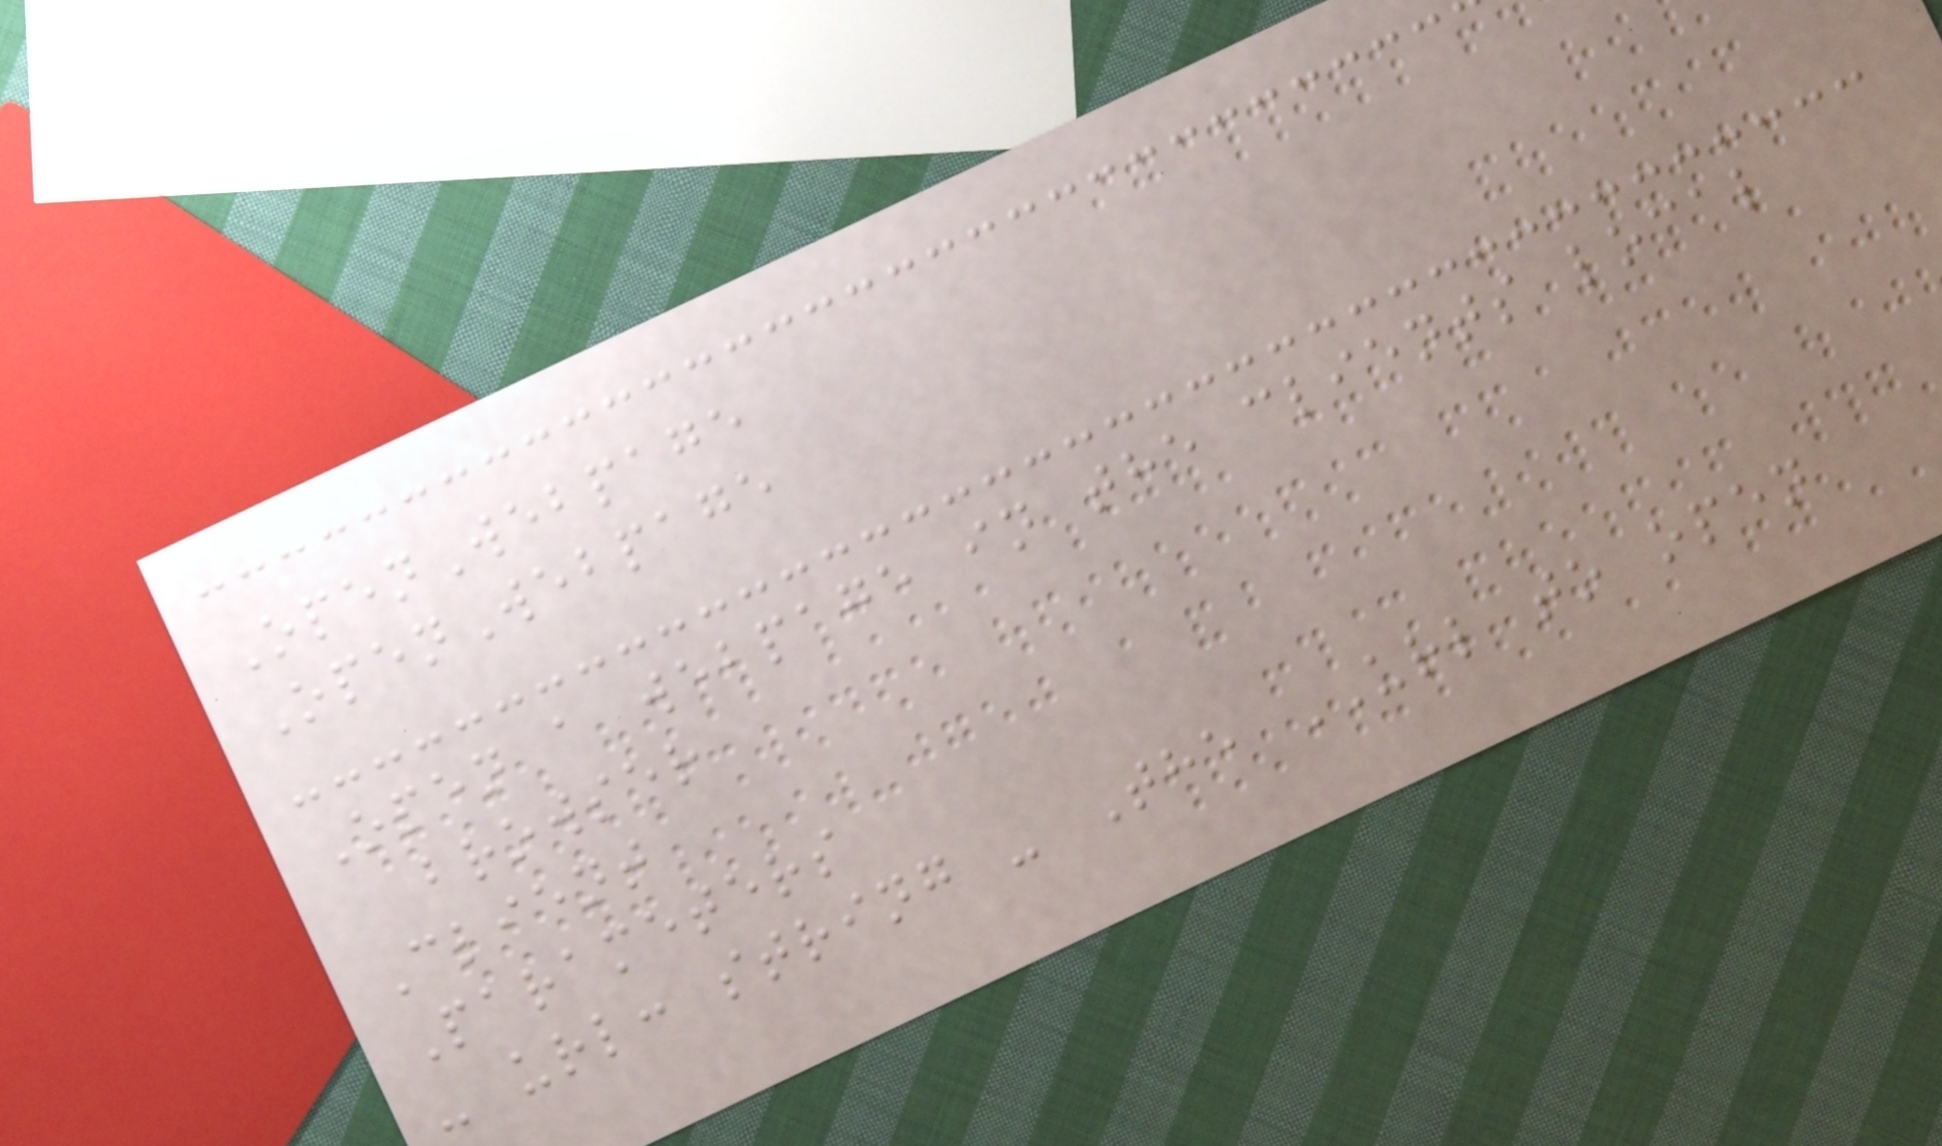OpenWebpage
OpenWebpage
Open a webpage in the clients local
browser
Client
Parameters
- url: string - The URL to open
